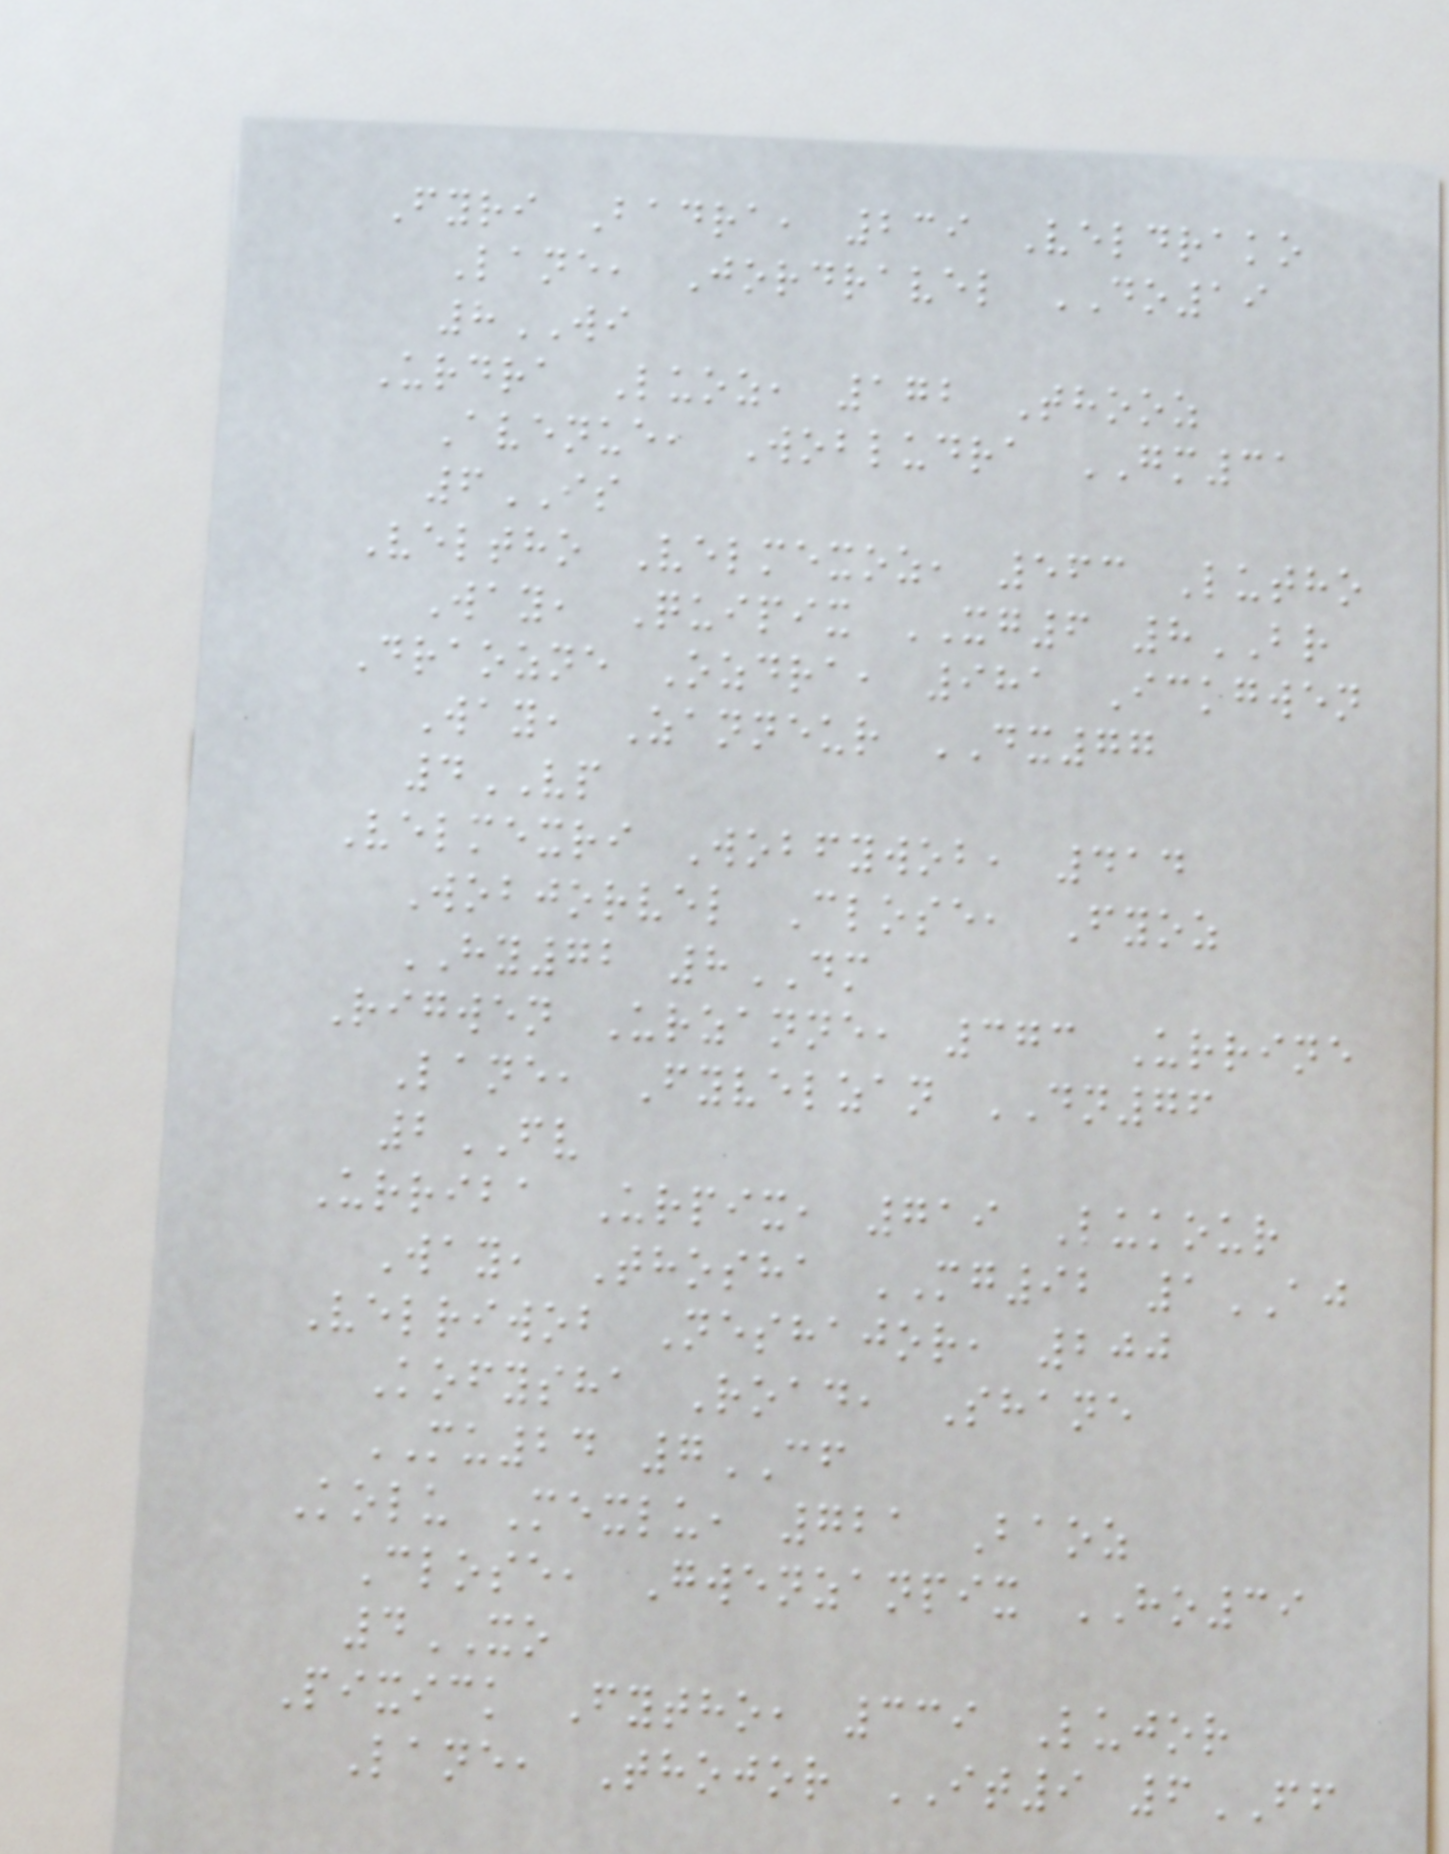Fyri Badra, 239 Veldrako
Lane, Jordravel DO19
8WI
Urdra Luoz, 172 Thooz
Avenue, Wobludra GM31
6IS
Veltho Velmexoz, 563 Lutho
Way, Quipix XG6 8BR
Draozne Ozdra, 981 Ickgwen
Way, Zanneur DX77
4VP
Velmexri Wobfywob, 414
Wobjorvel Close, Fyoz
HY72 8DM
Rigwen Urzanne, 373 Urrine
Lane, Fyvelzan DN76
2FV
Urriba Urpix, 719 Lukour
Way, Thosha MG92 1AJ
Velriwob Neshajor, 200
Kofysha Road, Shane
MU24 7CF
Kolu Mexlu, 721 Baoz
Close, Gwenzanpix HO39
4XO
Pixick Fytho, 339 Lujor
Lane, Thojor IT9 6FF
